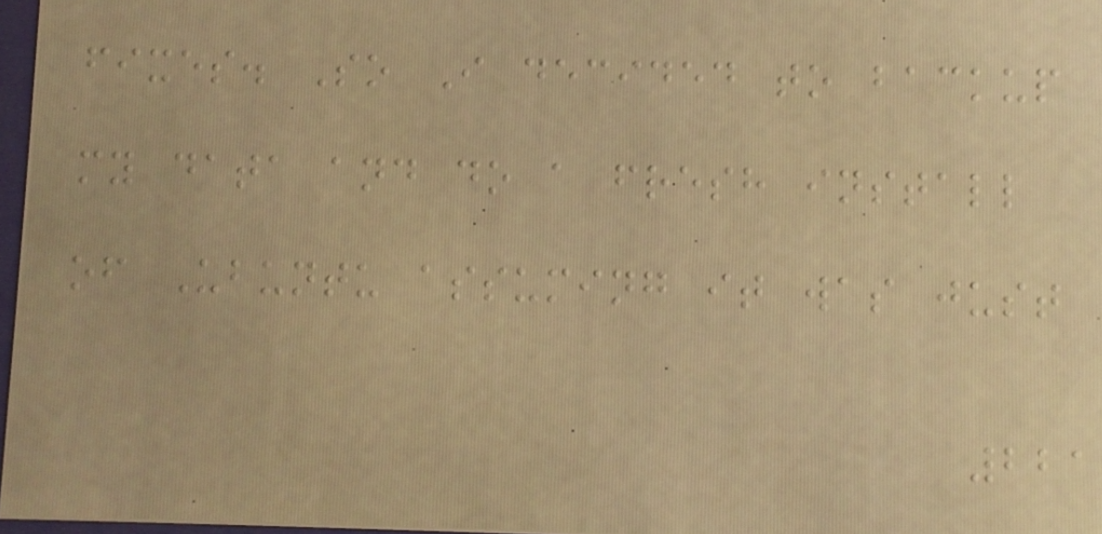fixes. So I decided to backup
my data and do a fresh install
of Ubuntu assuming it was just
221
